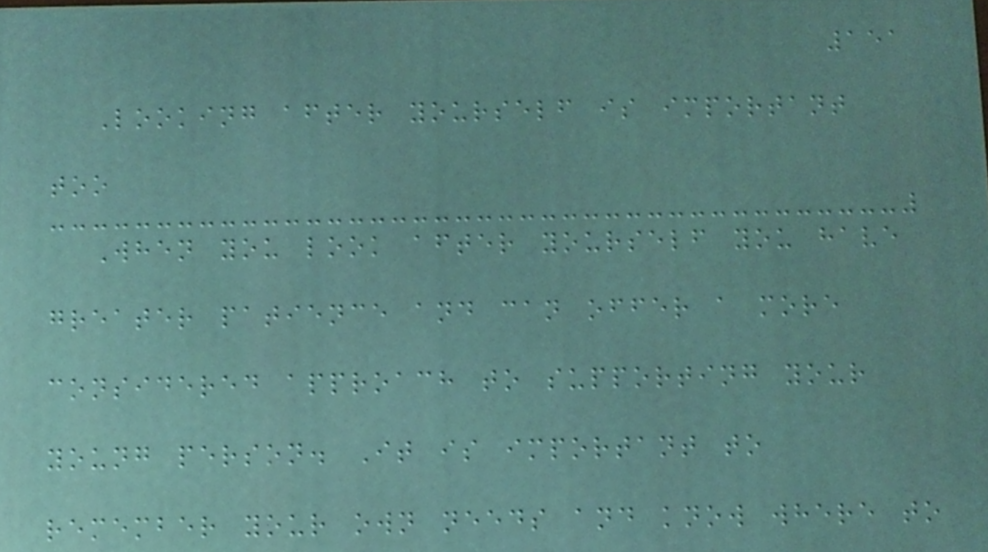151
Looking after yourself is important
too
When you look after yourself you have
greater patience and can offer a more
considered approach to supporting your
young person. It is important to
remember your own needs and know where to
